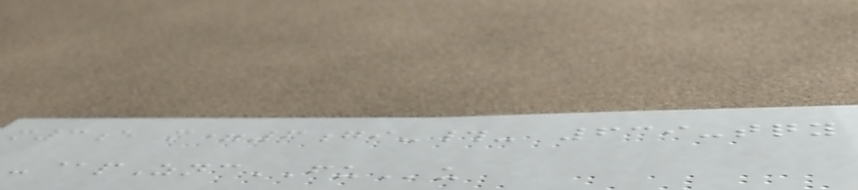m3e m=6gi-#- 639-tqy
-@pZncFUu
